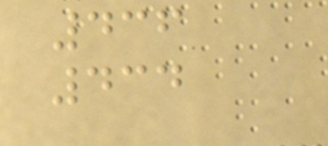436
434
